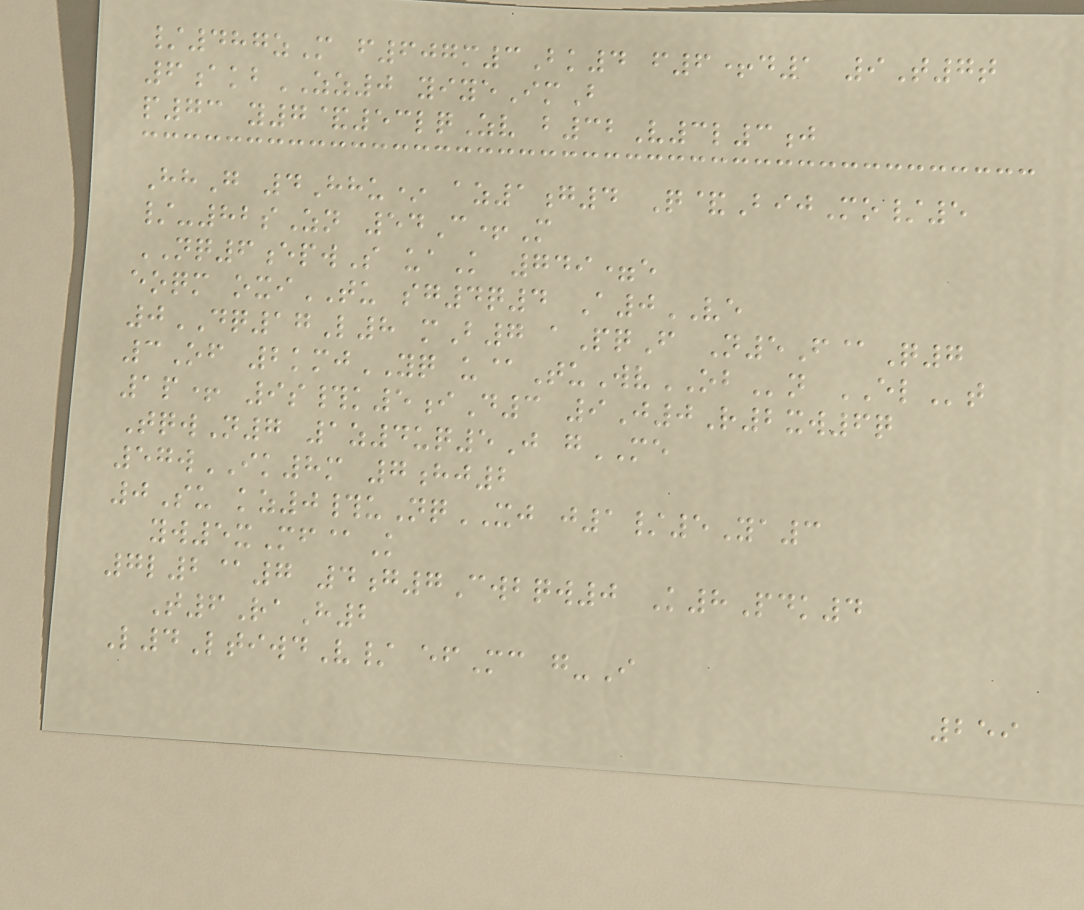/487zM f607m3Bk4 f6+d1 9T7t
6akbZZ0 yiyeImB
p73 y7&53lqZv b32V3l3j
HhG 4Hhu* az1g4 Q&BijMo/5
/-82sZn 54C+M
NQ6epwS uaK 749=e
eoqm oxiTU sg4q4 A0VE
0DQ17L8 mB7 aPqF N5F@Q7
3Of 2kmjYQ u@TuWvOBn ELt
1p+ 9s#k5iD3 9J0R2xw6q
TqwN7 1z4uq5J gME
57wIK8m 7hj2
0Su kz0#uNqXJ j1/5Ya3
yw5xMf@K
7l2@7 4g7Cwbqw0 K8Pdk4
T6RaH2
L4LtiwdV/ efMc g-I
259
